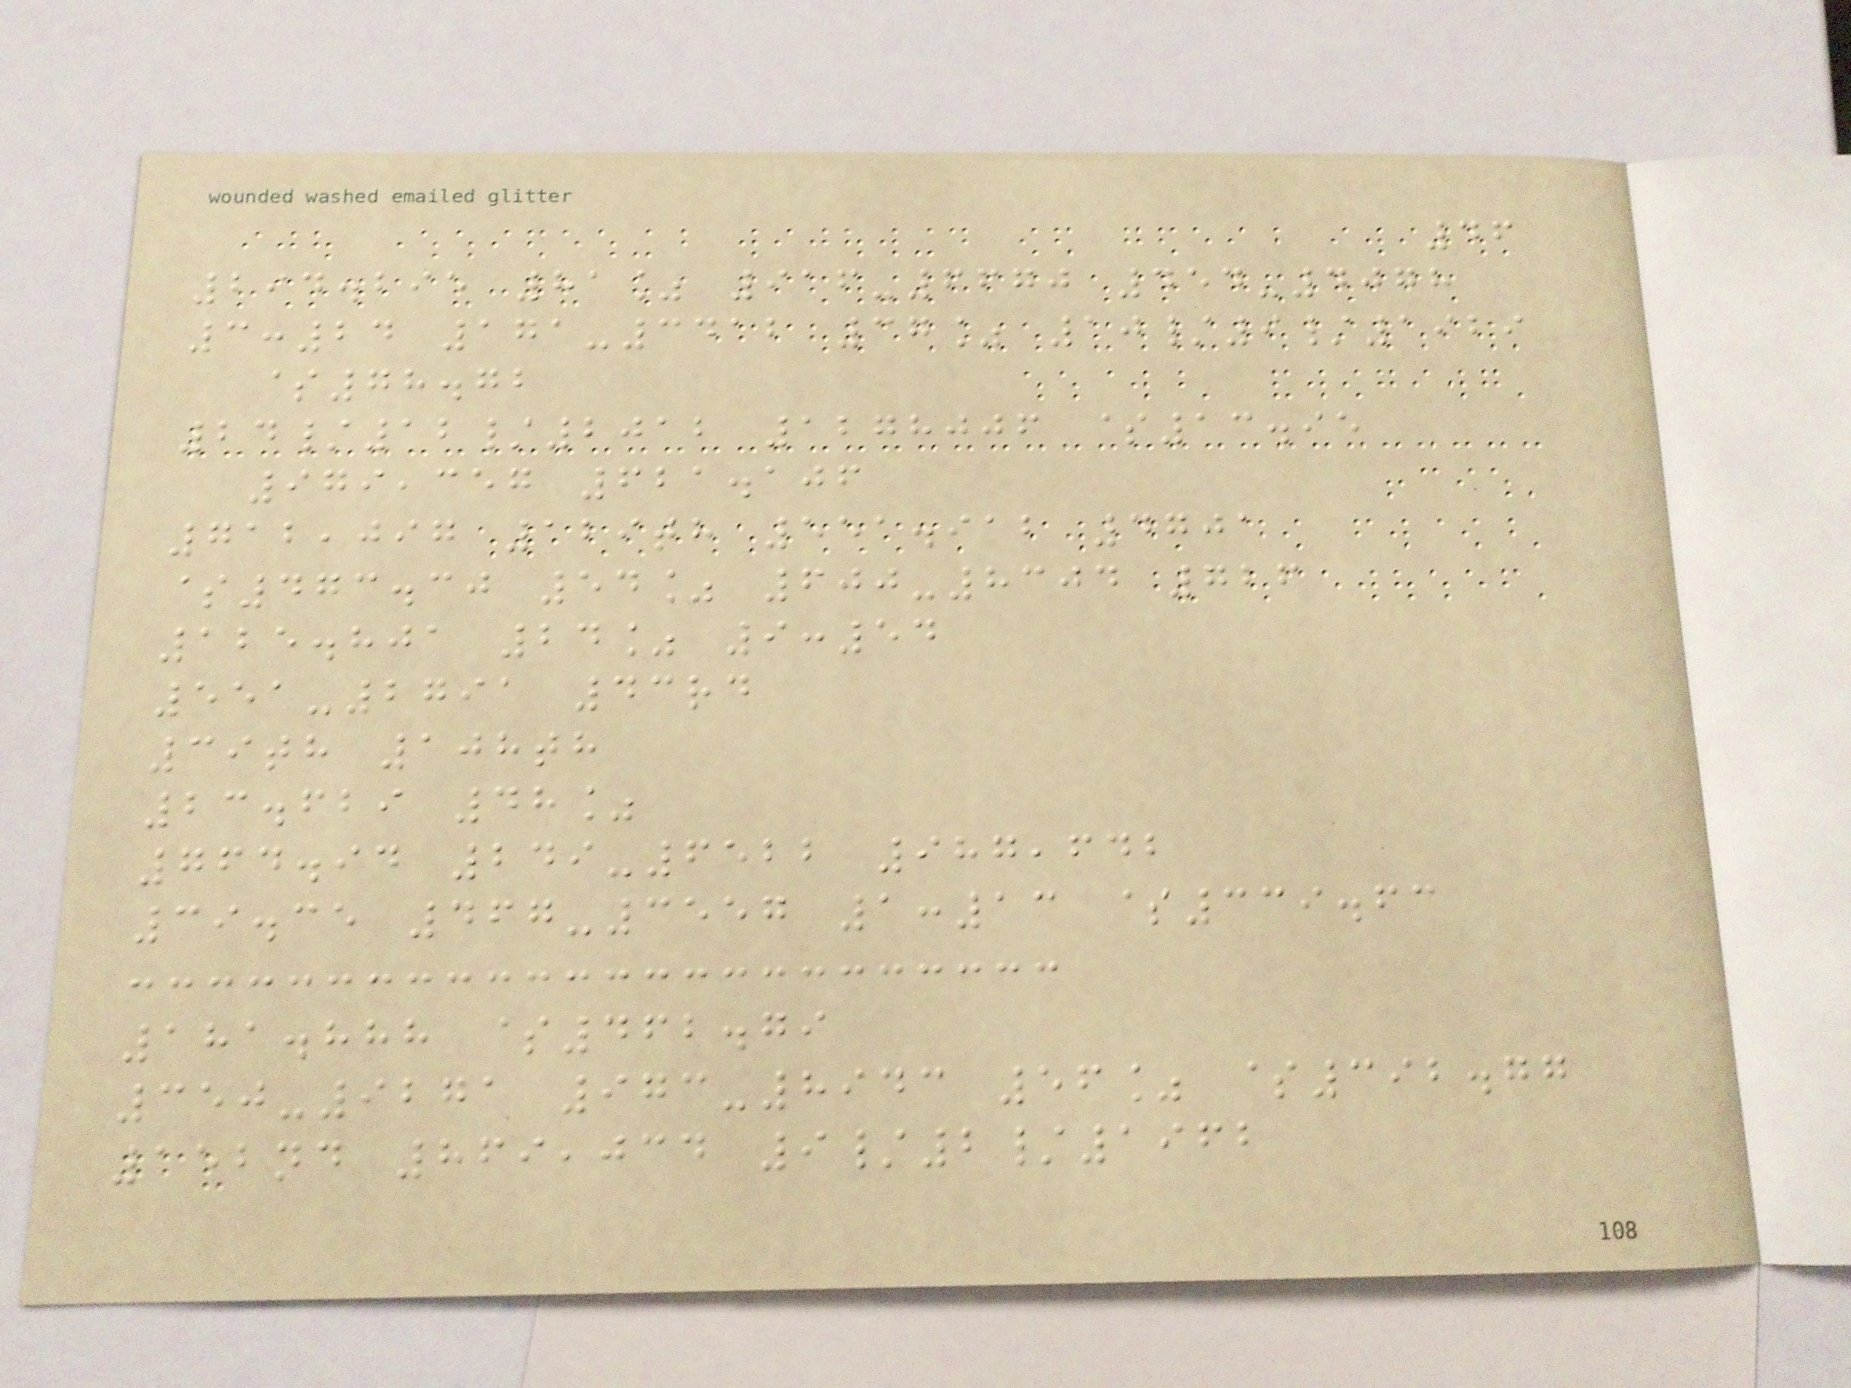46
294.295 81% 916-6670 454-4078
3:24 171-3412 37% 10/9/1929
$78.72
24/12/2012 1278006 $13.95
979,357 621.106
712,097 129th 551.912 4701
$473.30 54% 600-8304 726
125.801 24% 9:54
551-2791 43rd
39th 108th
23.629 48%
764.94 249-6522 987,642
39.35 467-3557 1:13 $339.63
181.888 $462.79
350-9271 973-8943 56% $392.77
152nd 869,034 9/2/1962
